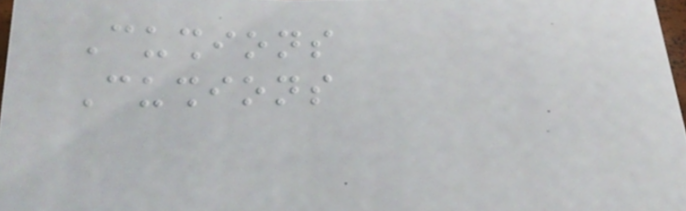Cushions
Cushions
